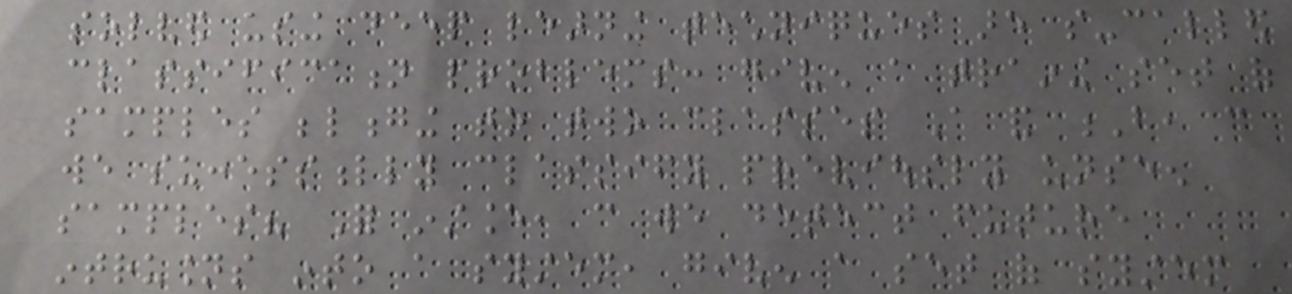solved using deep learning techniques are so-called
classification problems: given a training set of
samples belonging to two classes A and B, can
we successfully classify previously unseen
samples? For instance, can we detect future
intrusions into a system, given a set of system
